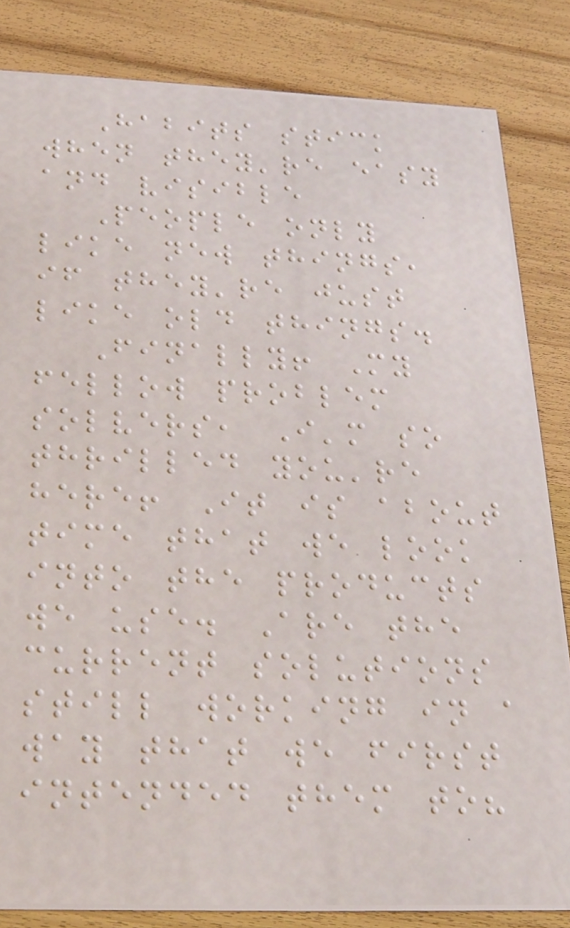Habits stick
when they're easy
and visible
People only
like new things,
if they're just
like old things.
Finally! My
fellow problem
solvers, I'm so
thrilled you're
here! It is about
time that we look
into the products
we use. Are the
current solutions
still working in a
way that we first
intended them to?
